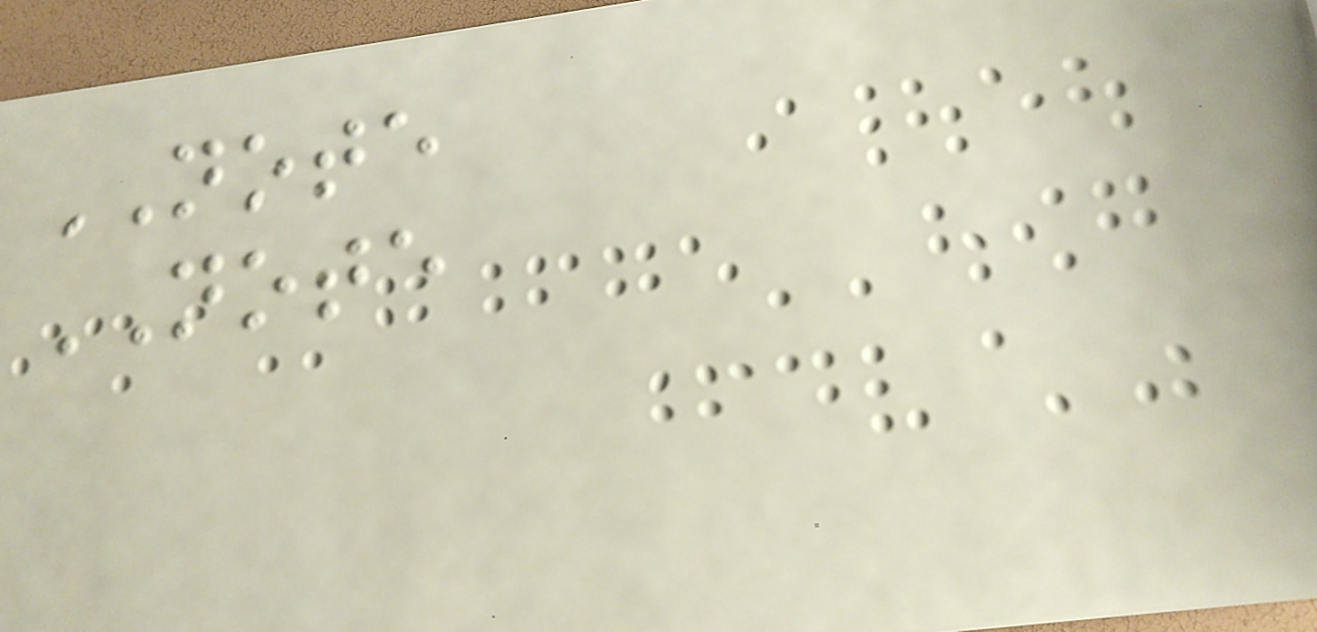NOTE
NOTE
